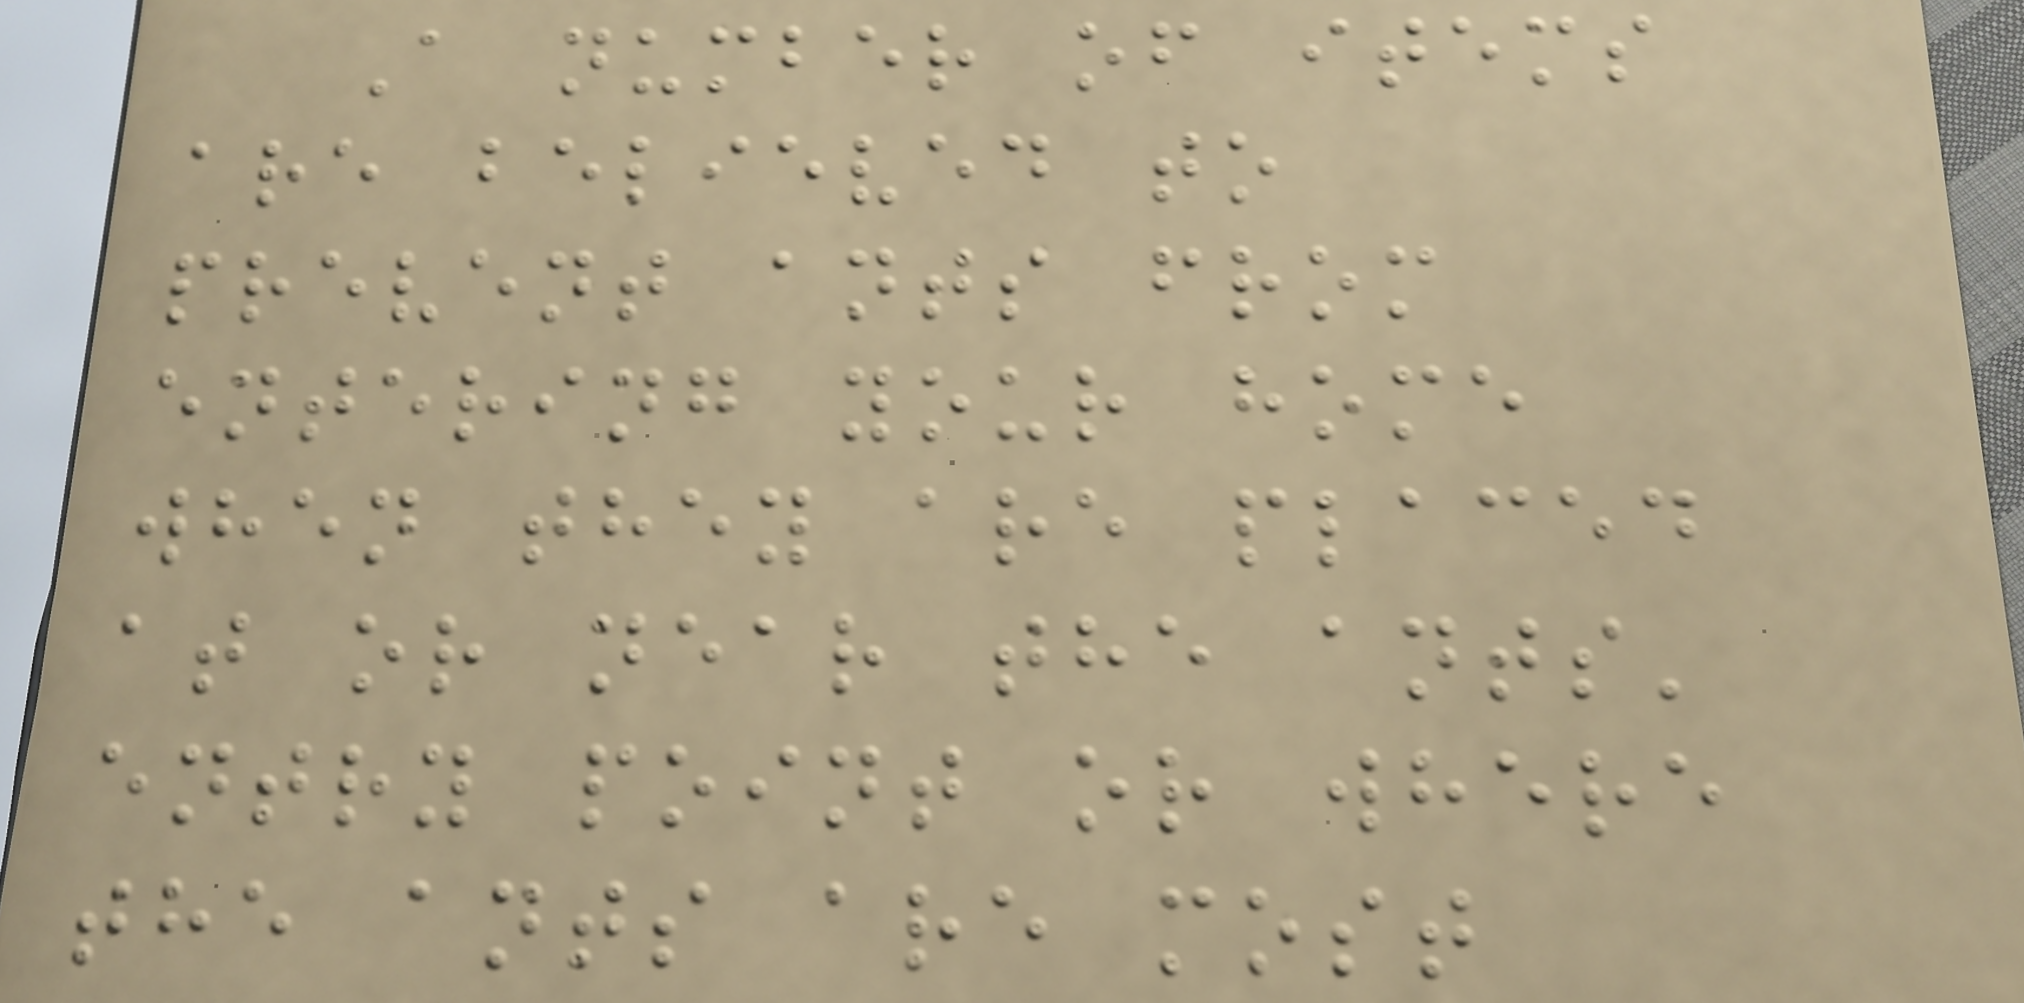A number of items
are believed to
prevent ants from
entering your home
when they are placed
at or near the ants'
entry point or where
the ants are most
